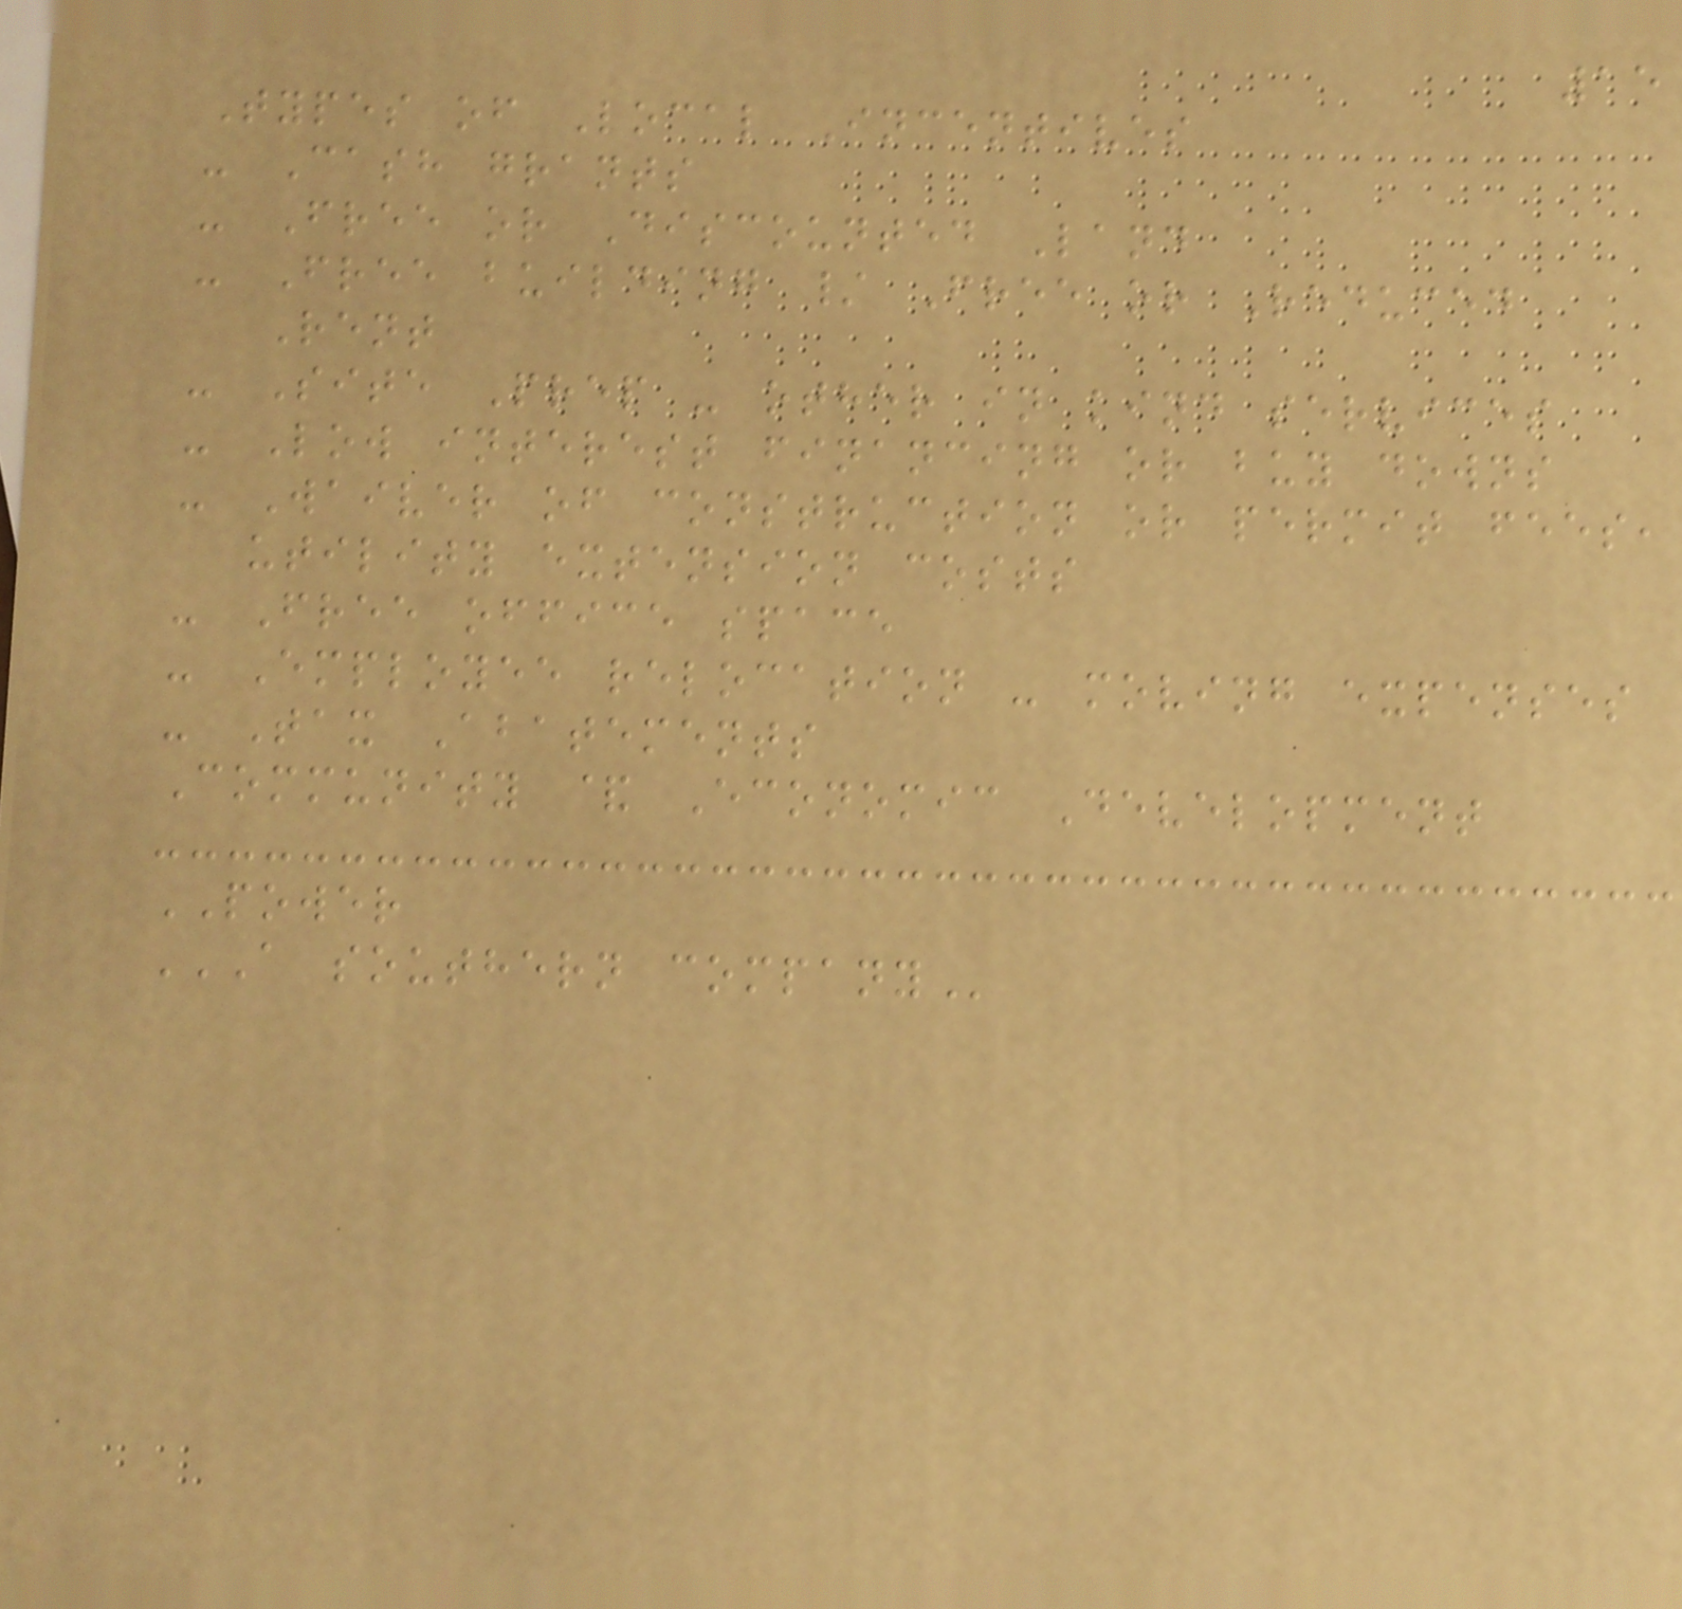15
Types of Local Incentives
- Cash grants
- Free or Discounted Land
- Free building / Free or Reduced
Rent
- Site Prep - other in kind services
- Low interest financing or buy downs
- Waiver of construction or permit fees,
utility extension costs
- Free office space
- Employee relocation - moving expenses
- Tax Abatements
Community & Economic Development
POWER
A SOUTHERN COMPANY
